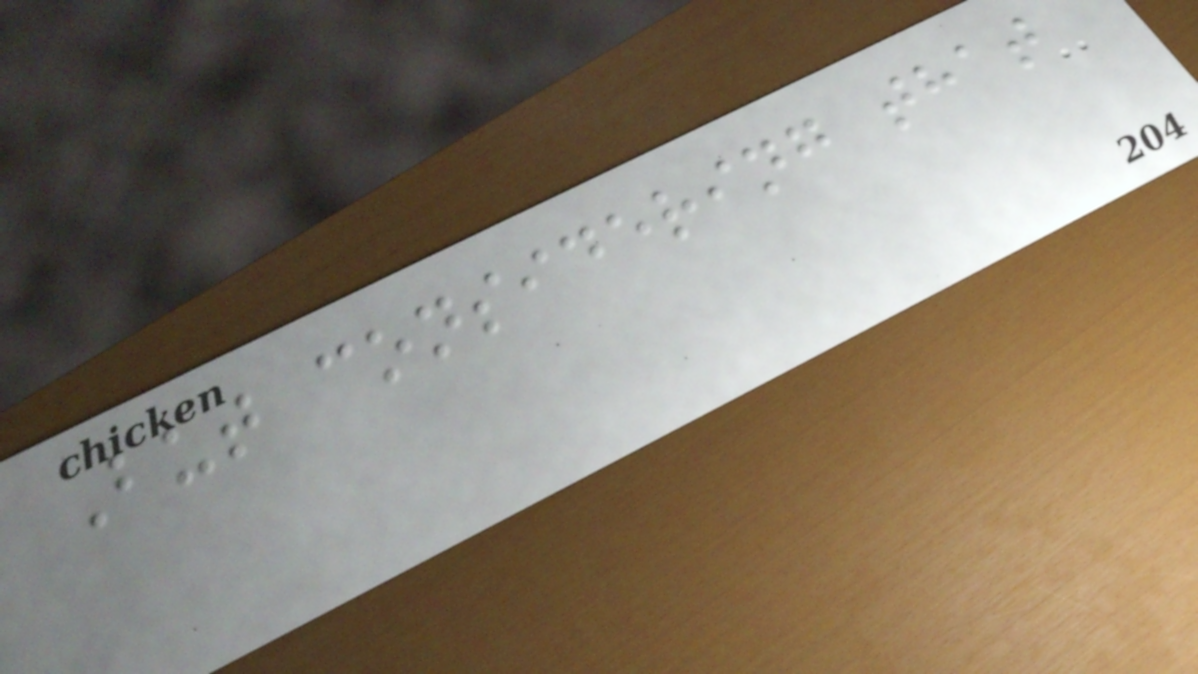But considering that
